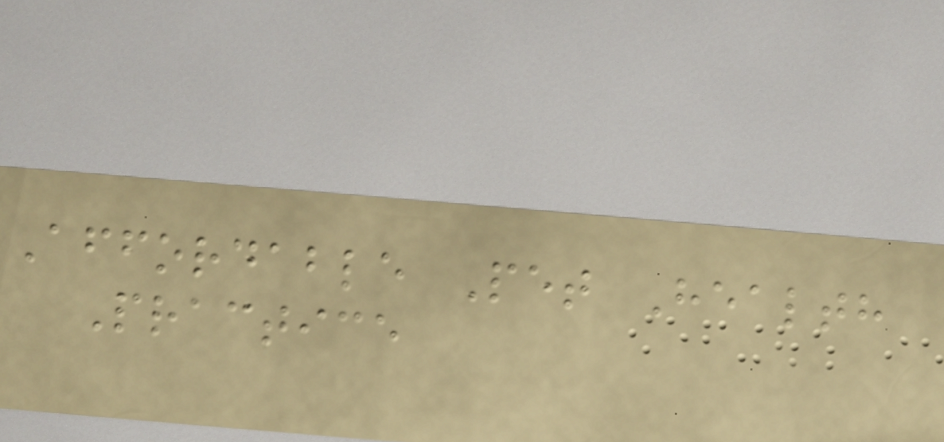Affordable Pet Health
Practice
